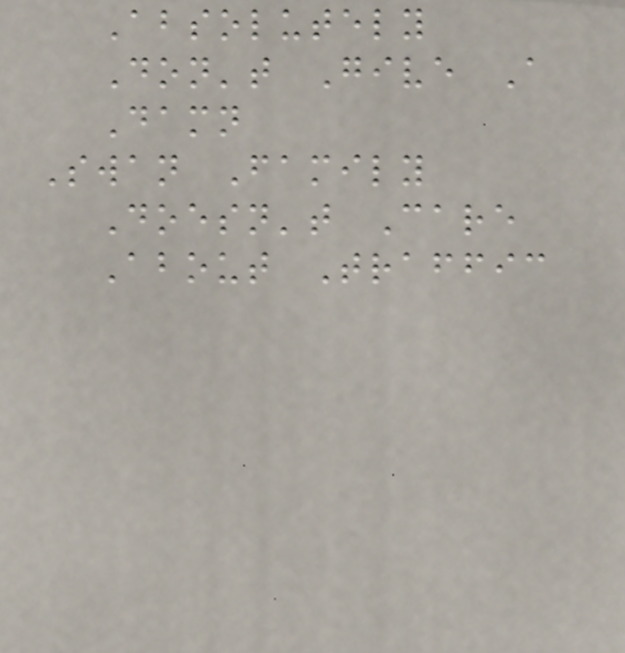Absolutely
Don't Give A
Damn
Swan Family
Doesn't Care
About Traffic
